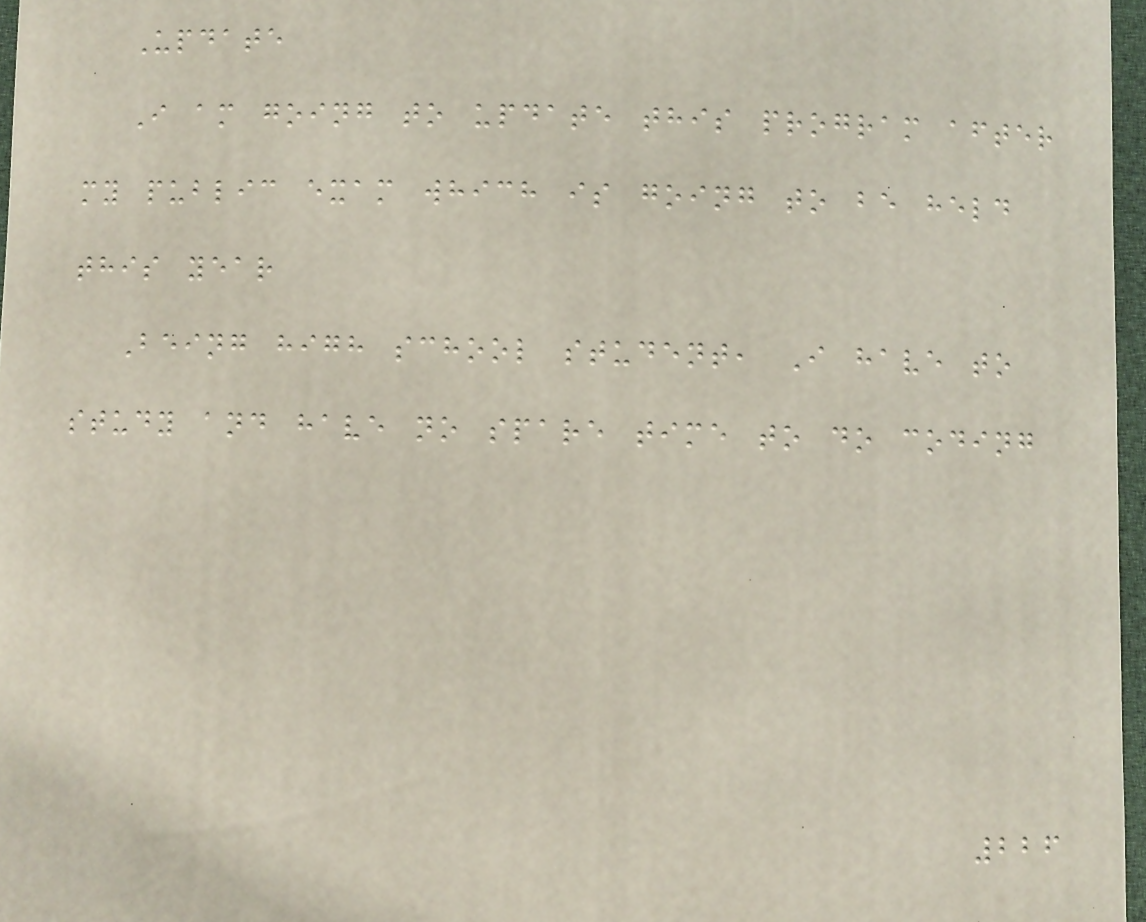Update
I am going to update this program after
my public exam which is going to be held
this year
Being high school student, I have to
study and have no spare time to do coding
226
